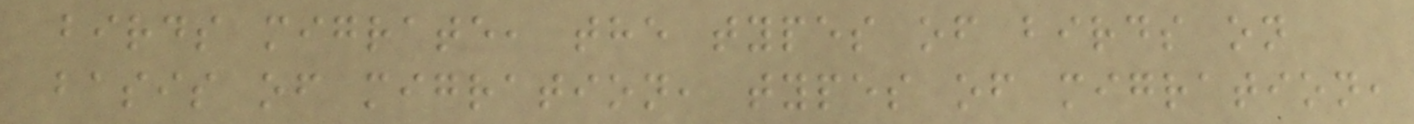birds migrate, the types of birds on
basis of migration, types of migration,
